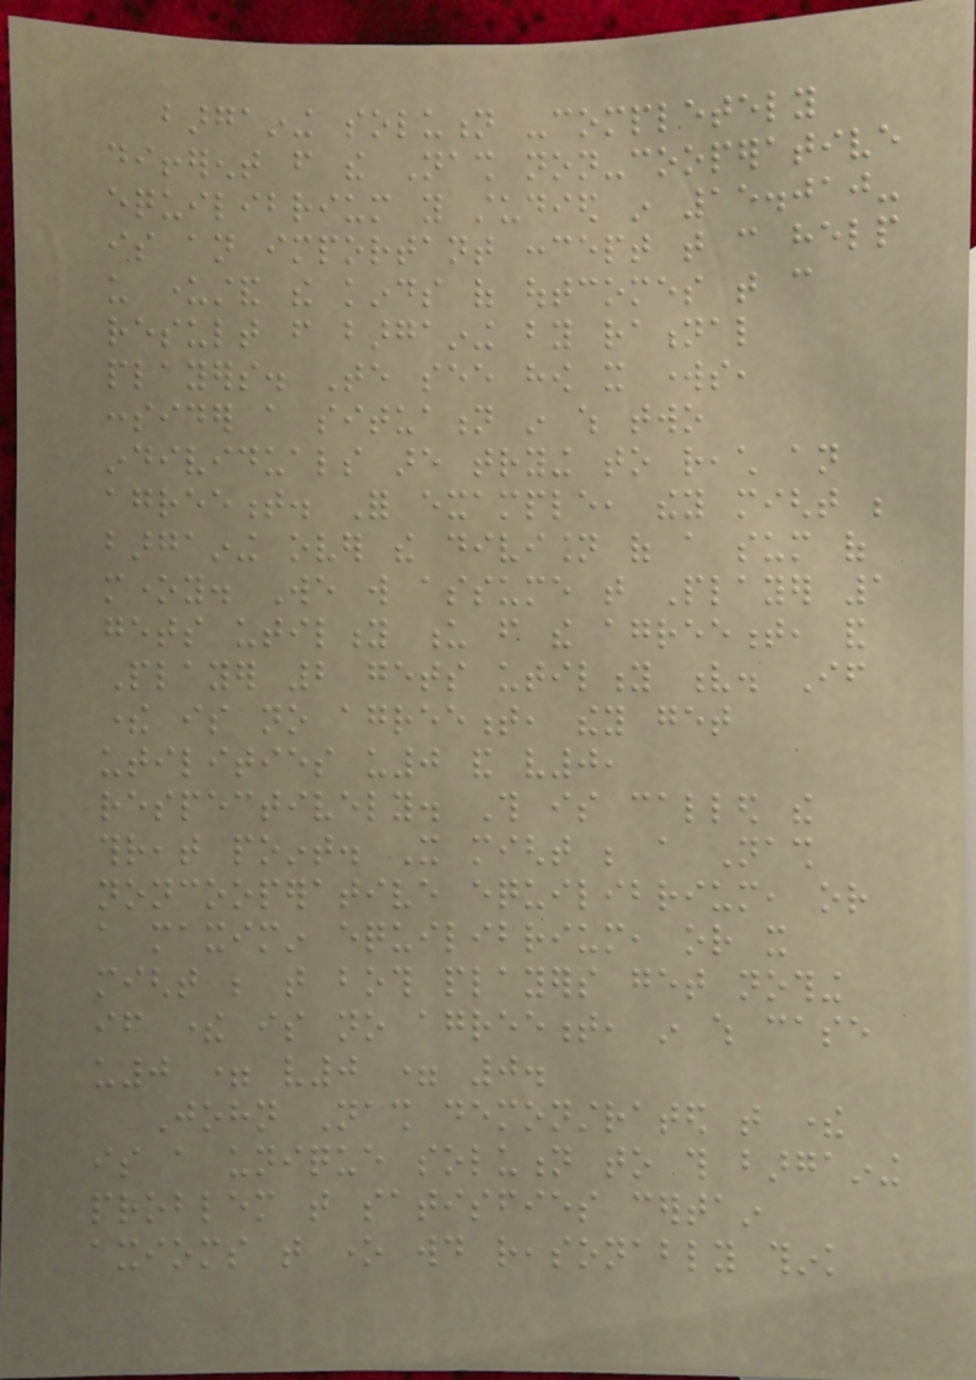bargaining solution -completely
different from the Nash non-cooperative
equilibrium you studied in 15.010-
is an important concept that can help
us understand the kinds of outcomes that can
result from bargaining by rational
players. Te see how it works,
consider a situation in which two
individuals are trying to reach an
agreement. For example, they might be
bargaining over the division of a sum of
money. We will assume that Player 1
gets utility u from the agreement, and
Player 2 gets utility v. If
there is no agreement, they get
utilities u0 and v0,
respectively. This is called the
threat point. It might be a Nash
noncooperative equilibrium, or
a maximin equilibrium, or it
might be that both players get nothing
if there is no agreement, in which case
u0 = v0 = 0.
John Nash demonstrated that there
is a unique solution to this bargaining
problem that satisfies certain
axioms that one would reasonably think
